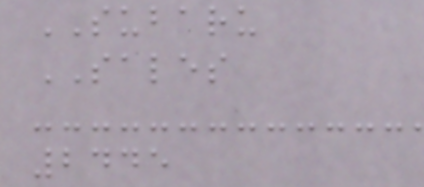SUBARU
SALES
2445
